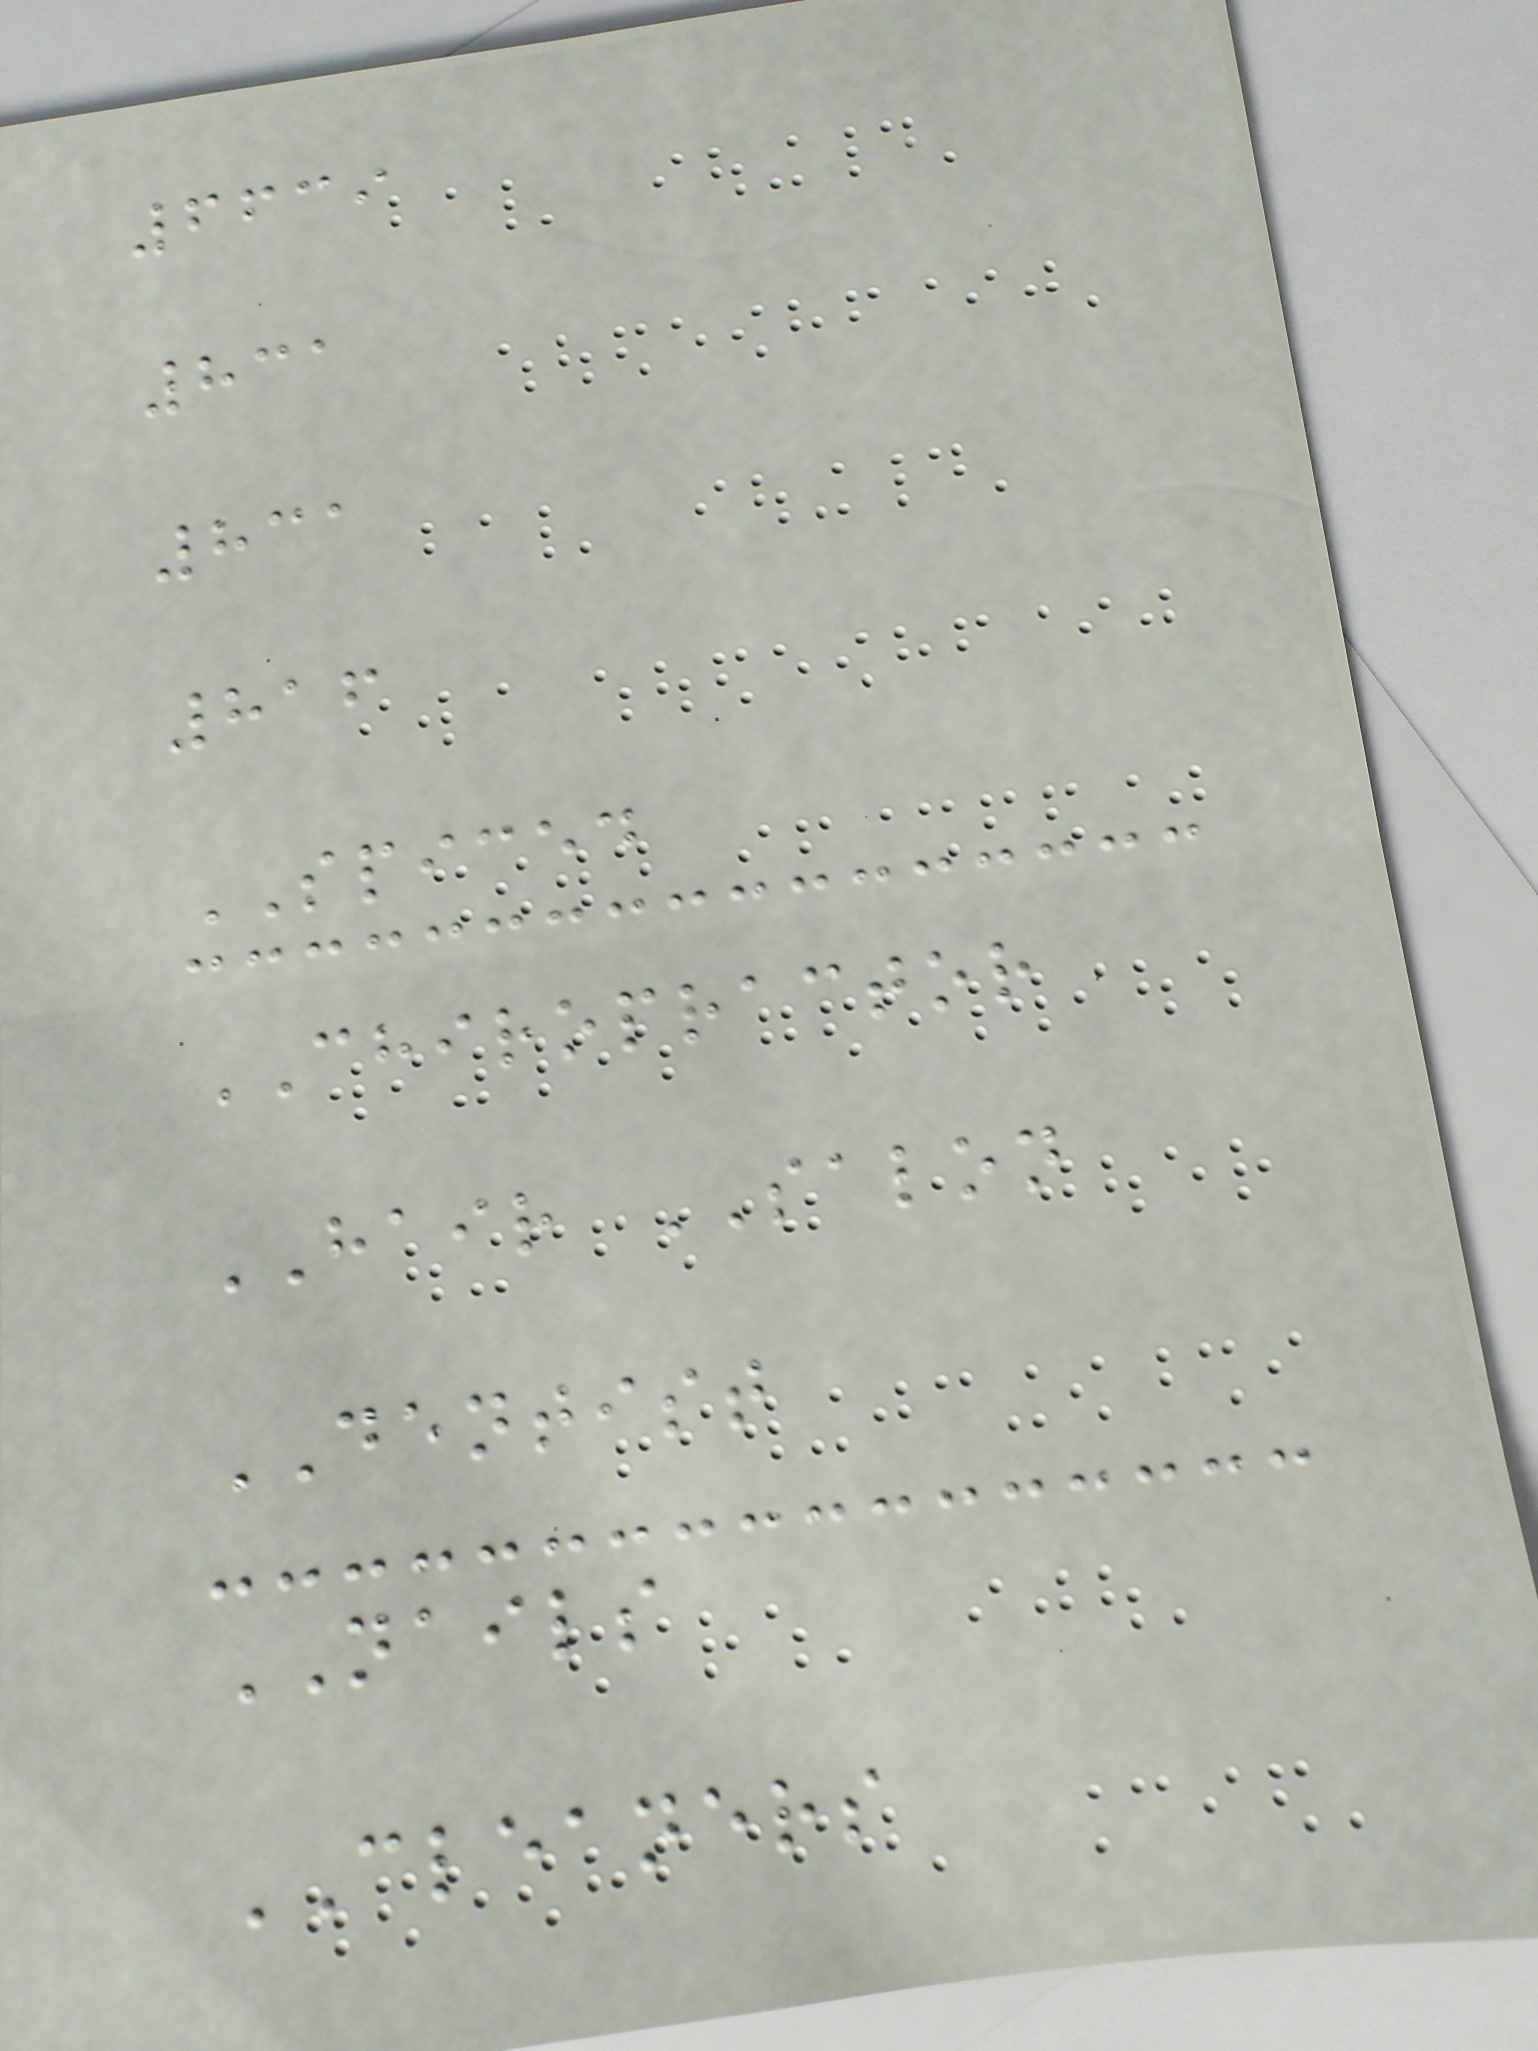6639
831
831
816
SPICED
CHIROPRACTOR
HAIR SALON
DENTIST
NAILS
CLEANERS
